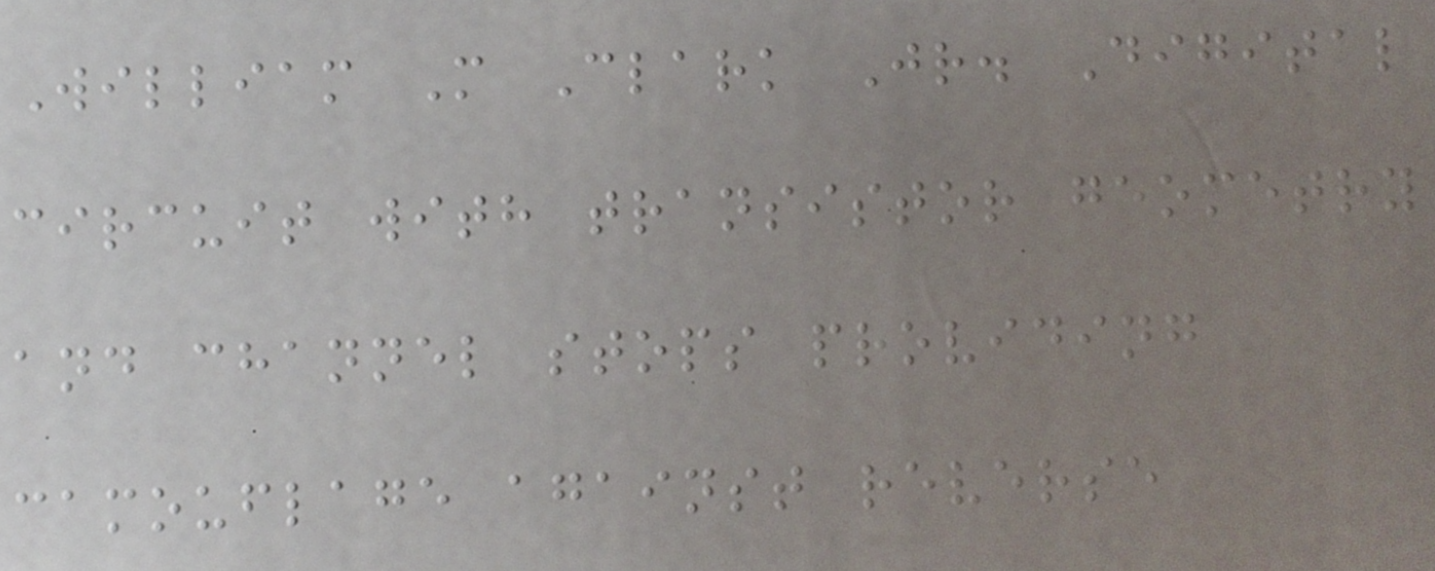William M Clark Jr. Digital
circuit with transistor geometry
and channel stops providing
camouflage against reverse
